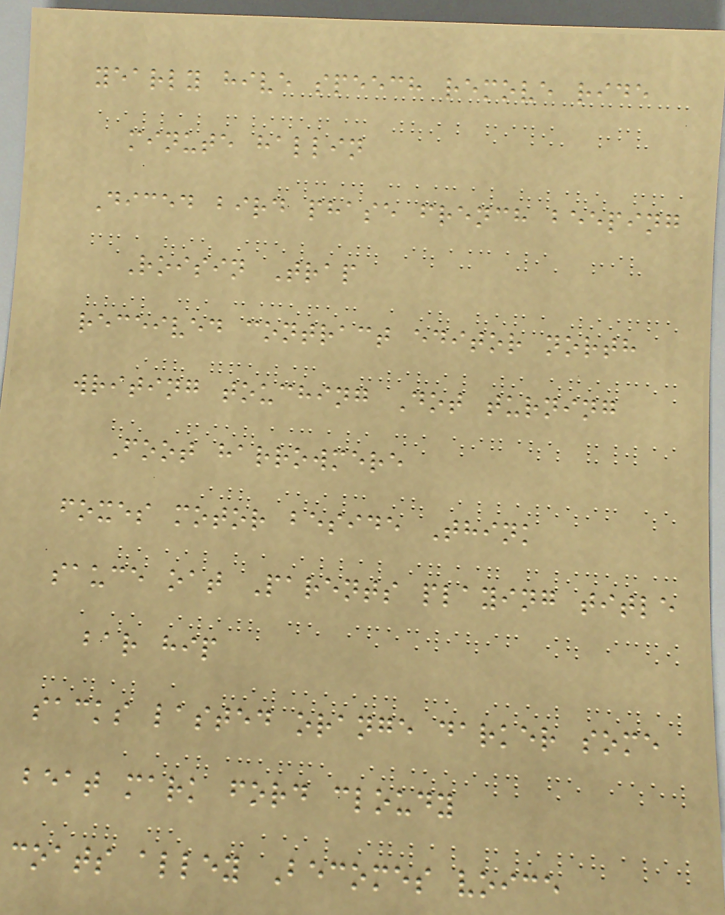yearly hive speech remove ride
minute hallin
Diced bird phase french beeping
Roisin Trap
received contract editor north
writing touching Dot turning
Foot harrowmere
foxes motor beside Think
sauce oat Parents playing title
bar hip
sacks lasted orange darker some
beat mark ford cloudy
coats alley Becomes voice
